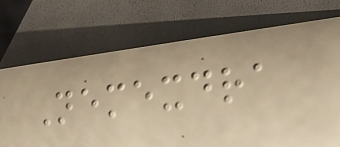Nemexdra
